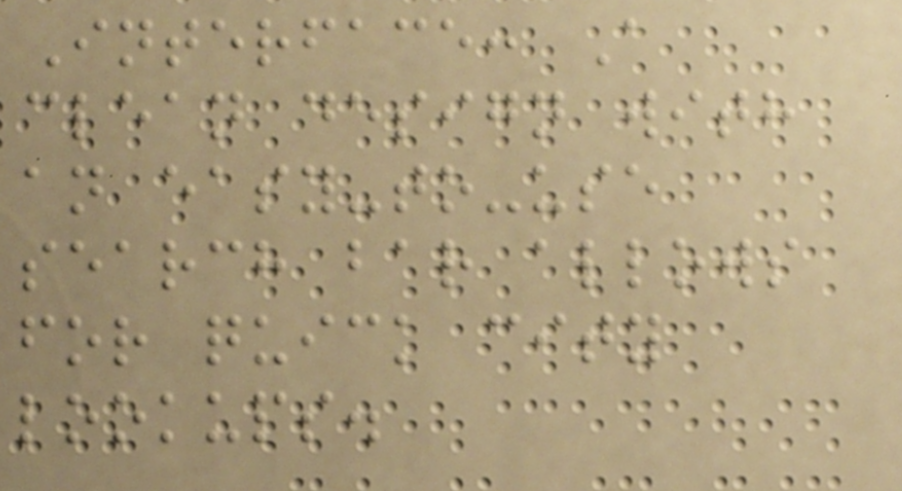Interface: A
clean design with
an easy-to-use
search bar allows
for quick city
lookups.
